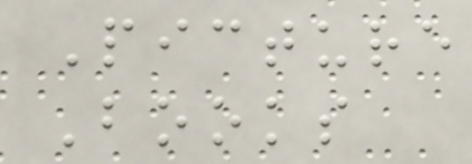Picture
Books
